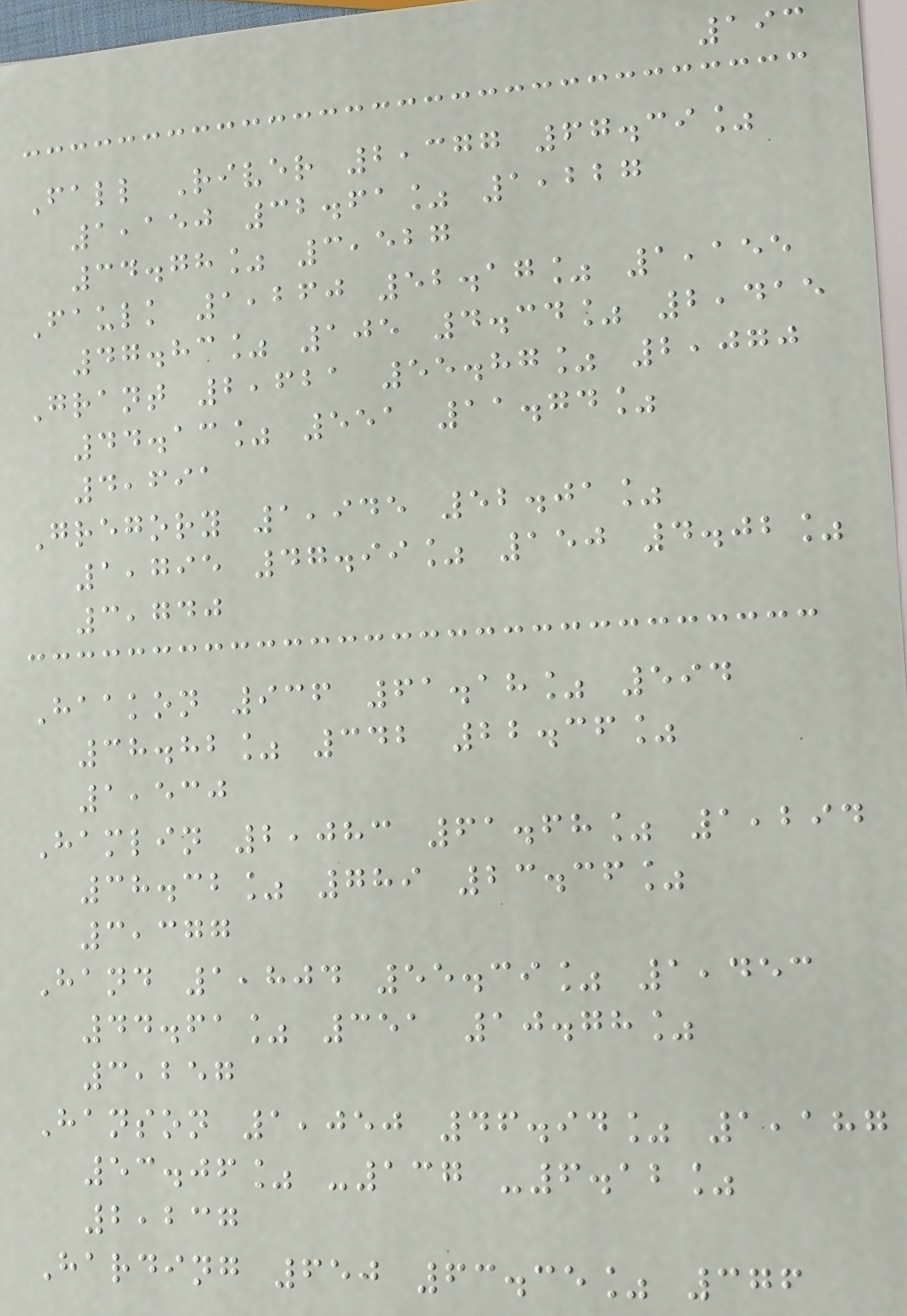193
Fall River 2,377 67.39%
1,150 32.61% 1,227
34.78% 3,527
Faulk 1,260 52.17% 1,155
47.83% 105 4.34% 2,415
Grant 2,621 55.87% 2,070
44.13% 551 11.74%
4,691
Gregory 1,945 52.01%
1,795 47.99% 150 4.02%
3,740
Haakon 936 61.18% 594
38.82% 342 22.36%
1,530
Hamlin 2,083 61.68% 1,294
38.32% 789 23.36%
3,377
Hand 1,804 55.39% 1,453
44.61% 351 10.78%
3,257
Hanson 1,050 46.94% 1,187
53.06% -137 -6.12%
2,237
Harding 650 63.35% 376
